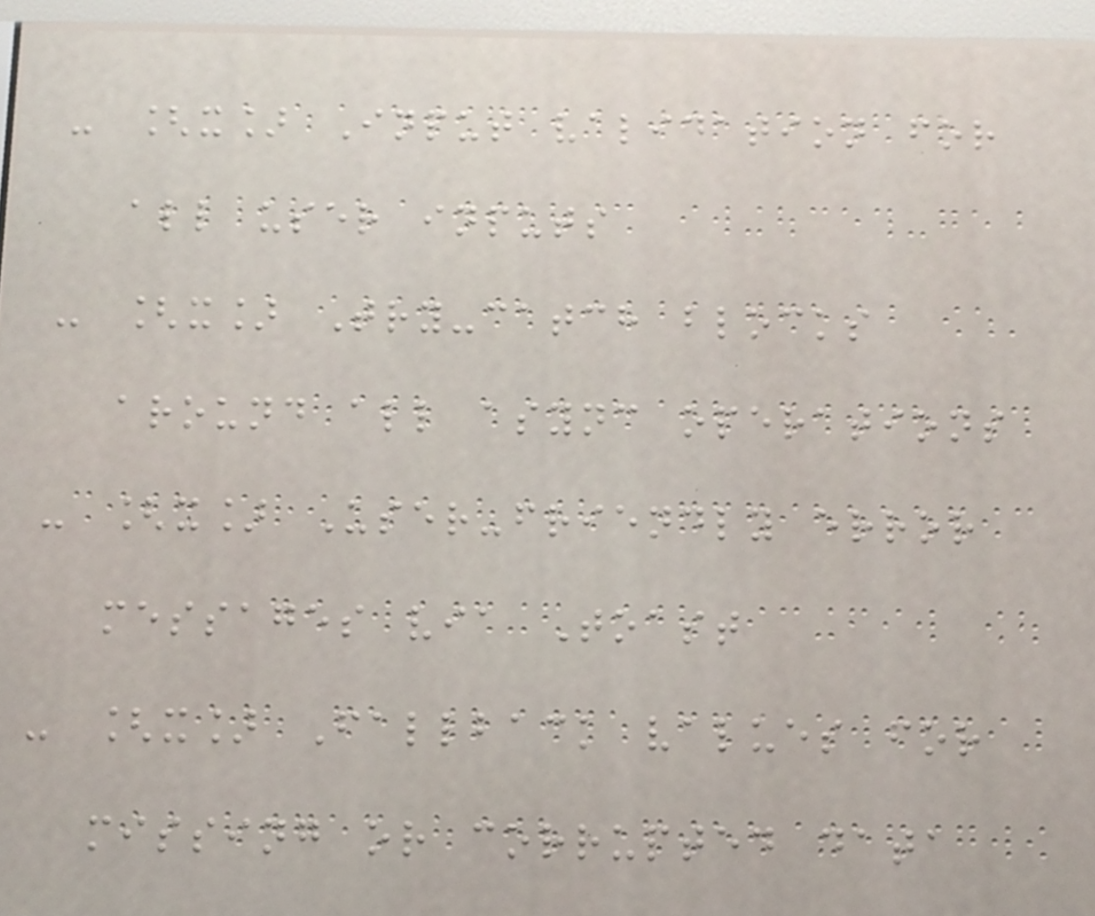- [x] Input validation for
all user inputs
- [x] Try-catch blocks
around all async operations
- [x] User-friendly error
messages via Toast
- [x] Fallback values for
missing or corrupted data
